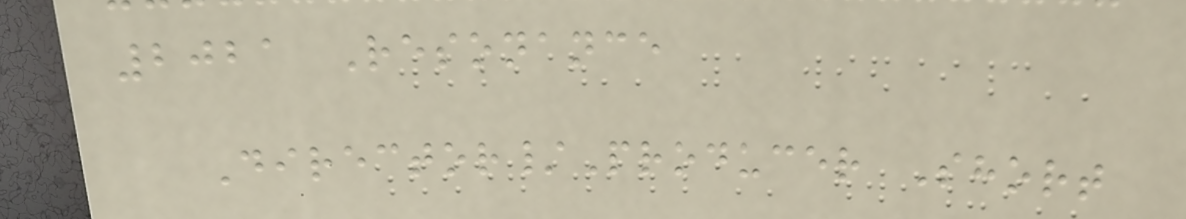2021 Resonance
Director/Producer Short
